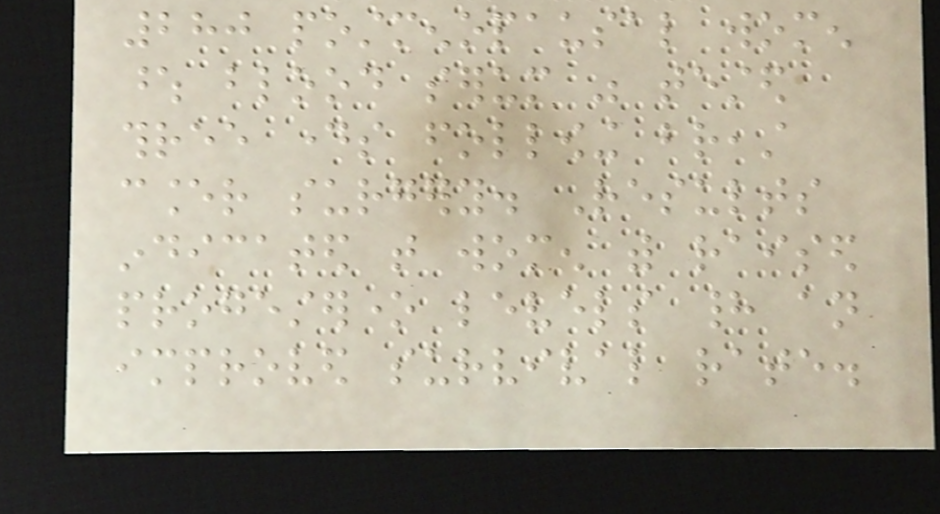280 postmenopausal women
whose blood serum was tested
three days following breast
cancer surgery. Results
indicated that women with raised
progesterone levels had an
improved survival rate.
